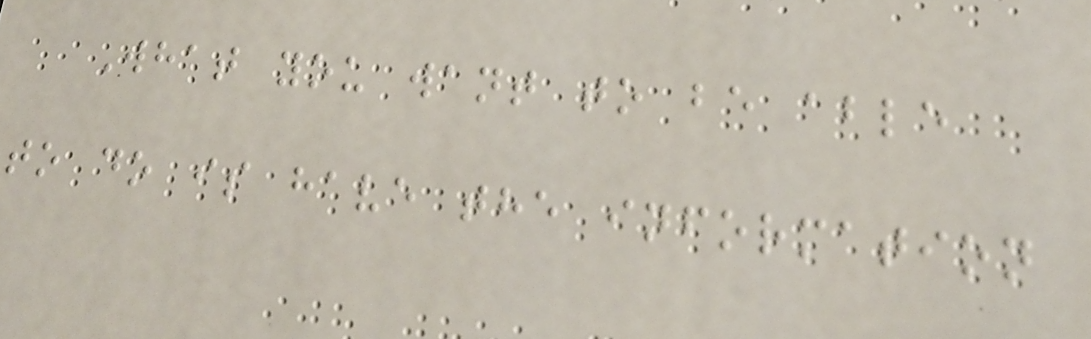What you want to be able
to do is have the information
